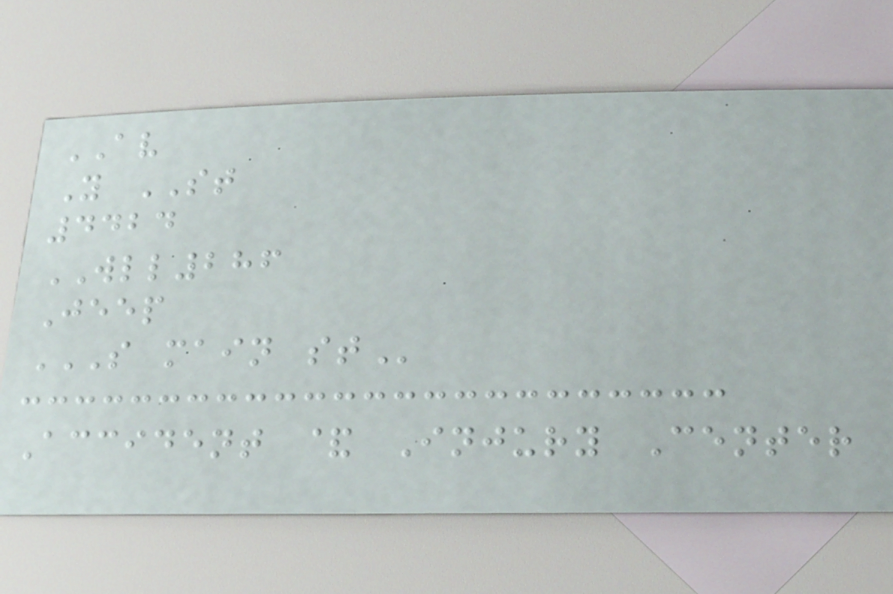AV
Y ST
4424
WLL286
Jeep
S MAIN ST
Accident & Injury Center
